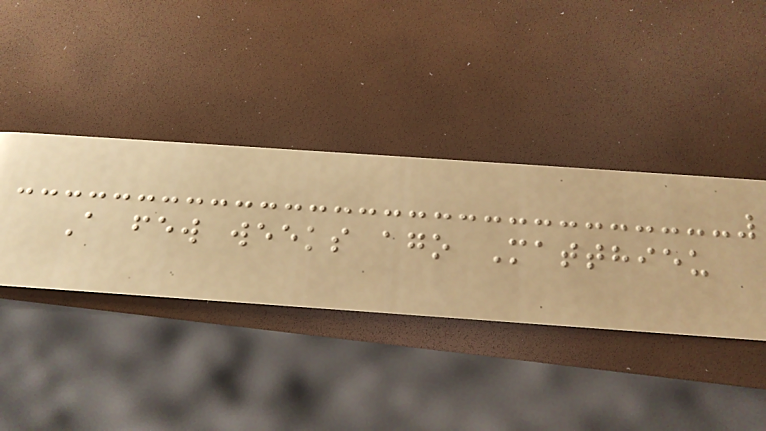A few weeks ago Matthieu
